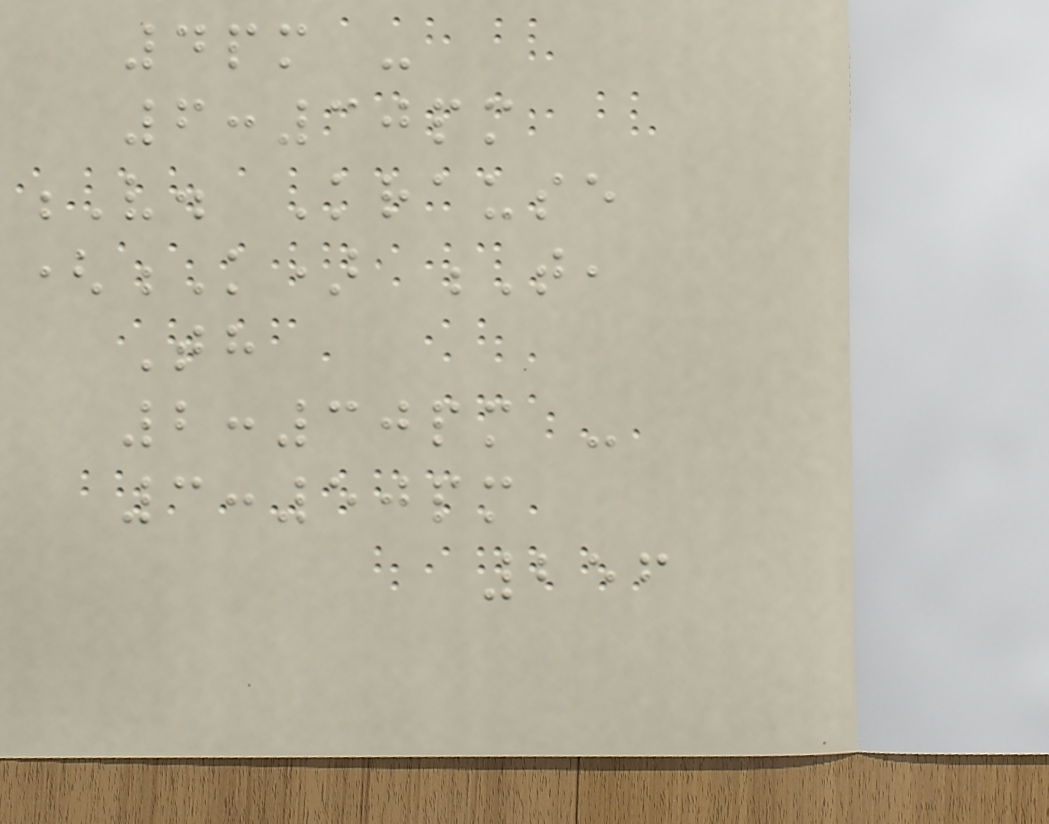4pm -
6:30pm
V. Krause
(K) T,
Th
2:30pm -
3:50pm
256
